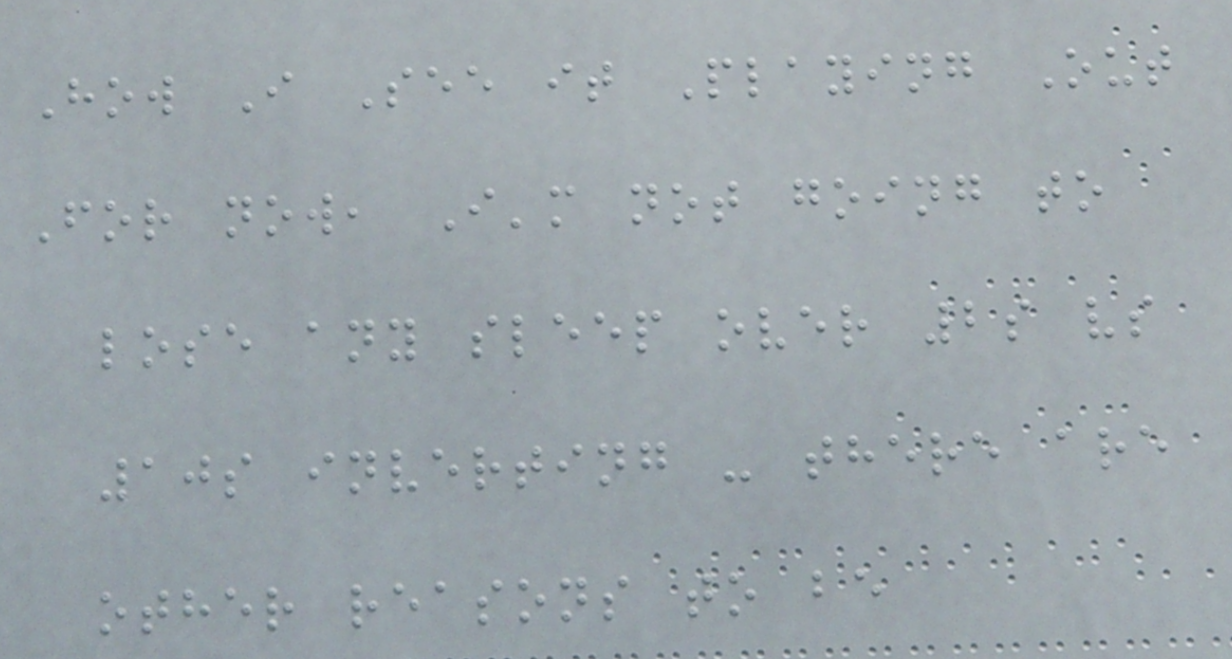How I See it Playing Out
For now, I'm not going to
lose any sleep over 2s vs
10s inverting - there are
other reasons to be
